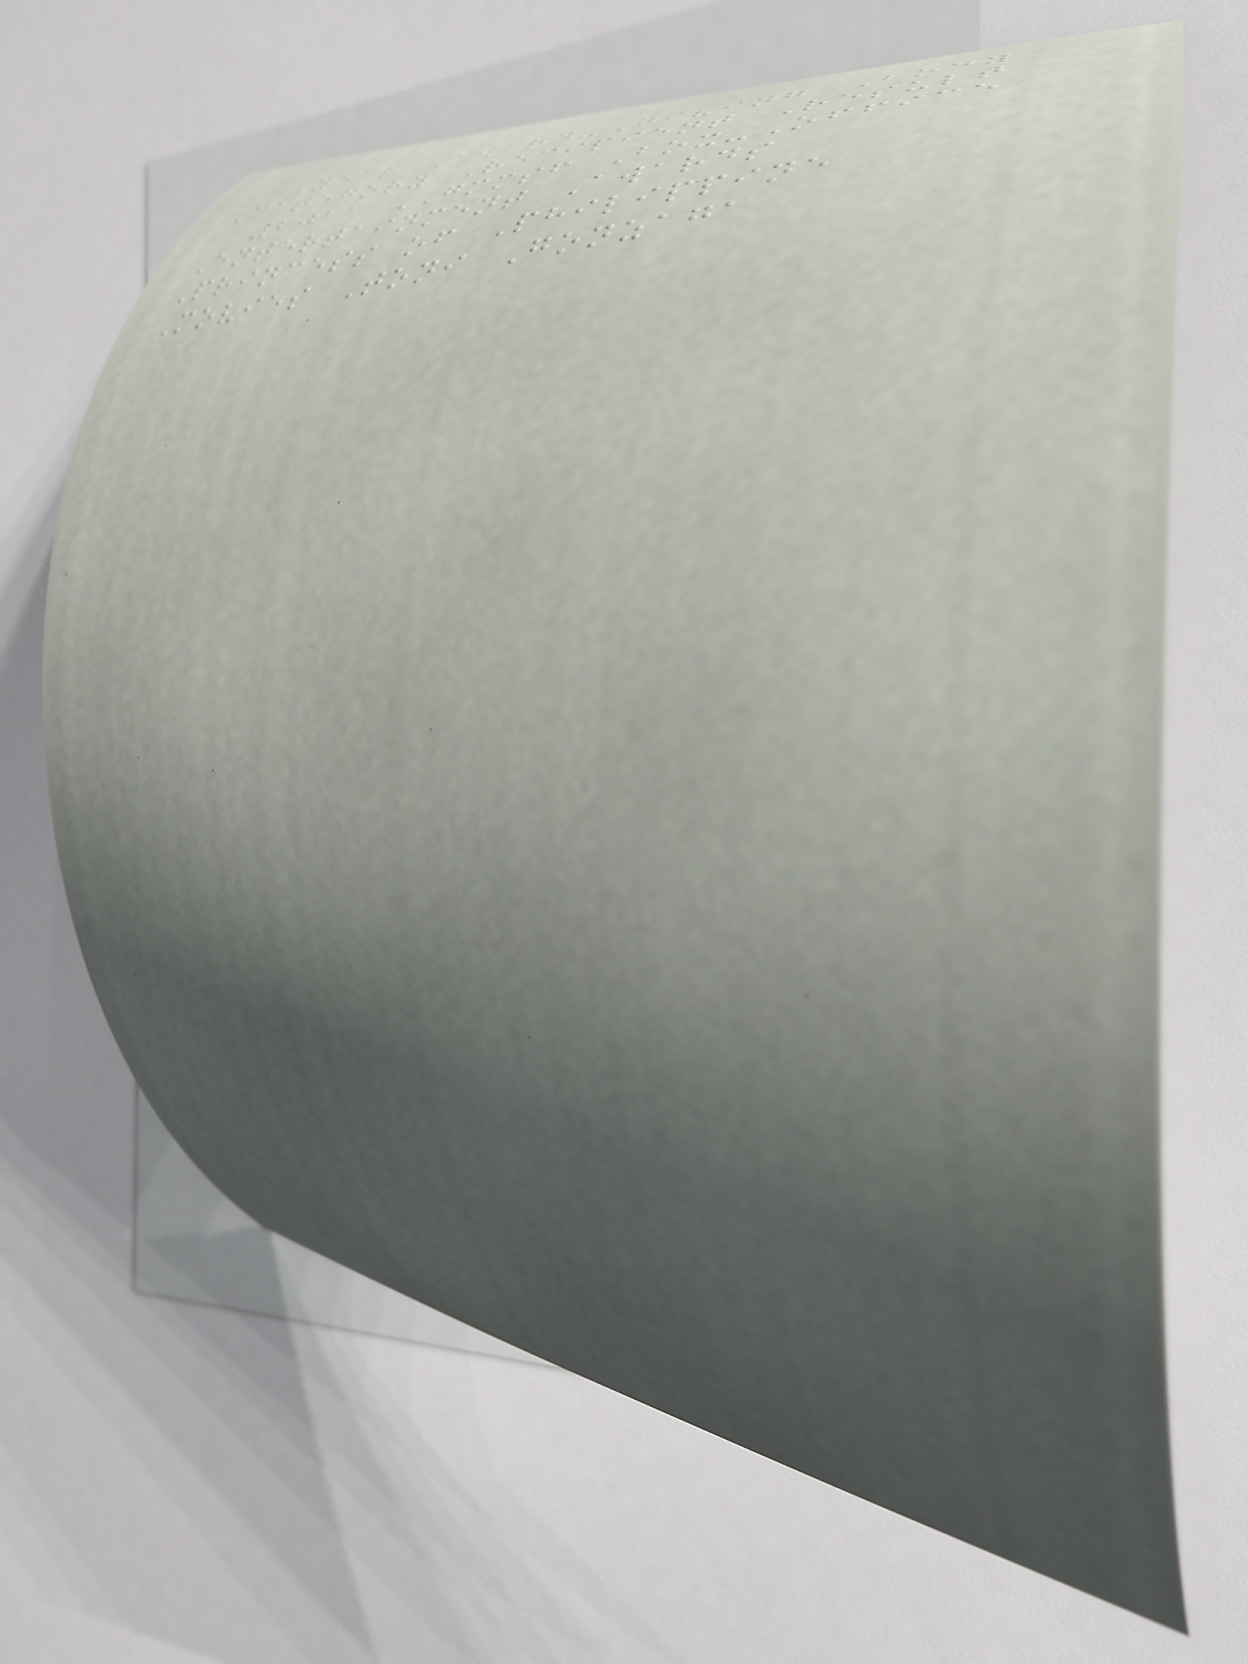Year Award-Giving Body
Category Recipient Result
2011 GMMSF Box-Office
Entertainment Awards
Princess of Philippine
Movies Toni Gonzaga
